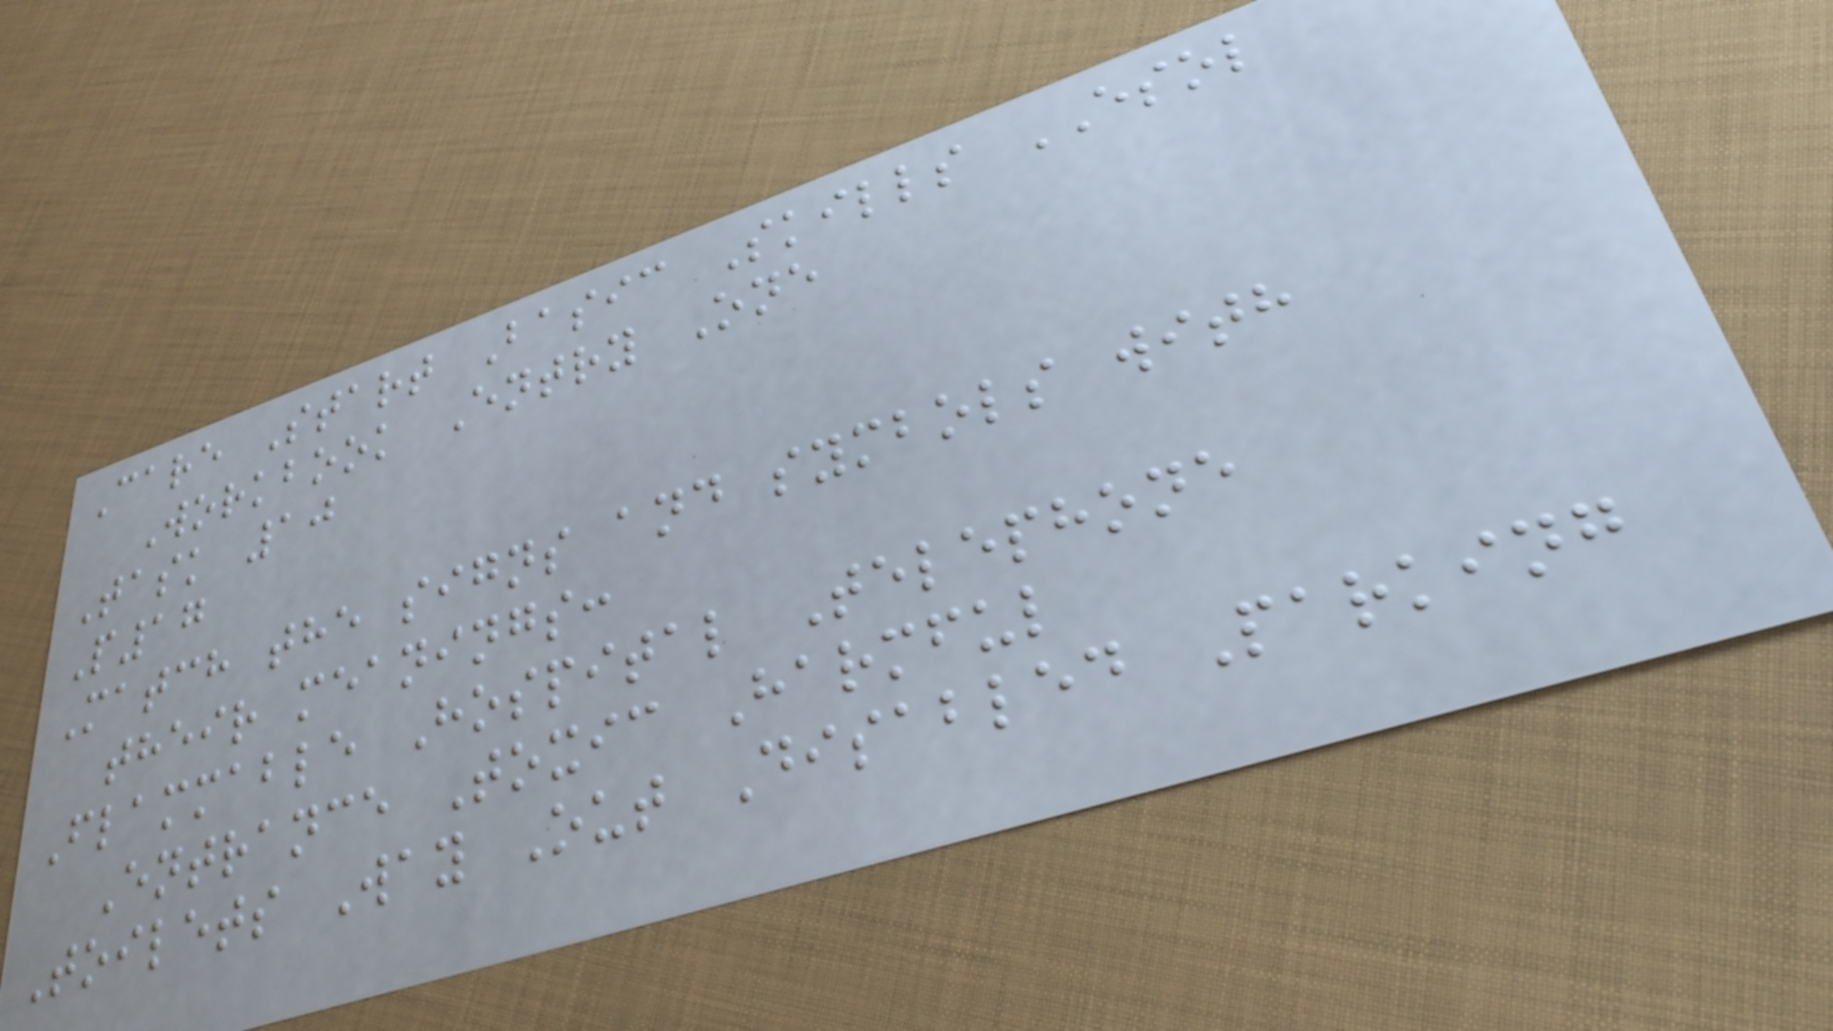Care Start Basic Skills ESOL
Workbook Entry One
Task 10
P17
Match the signs and symbols with
their meanings:
Flammable Hospital Telephone
Entrance Toxic Harmful
Toilets Way Out Disabled Parking
